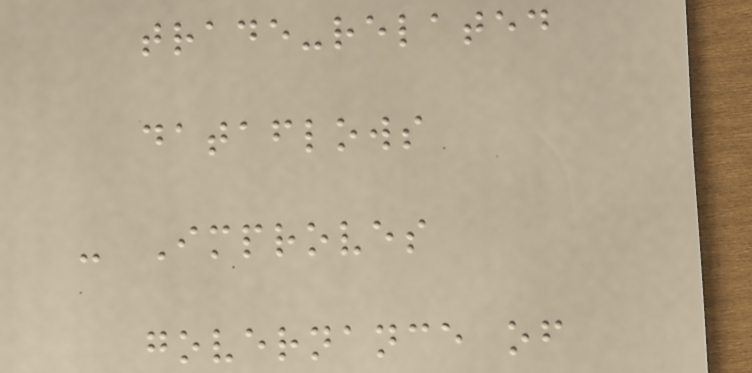trade-related
dataflows
- Improves
governance of
